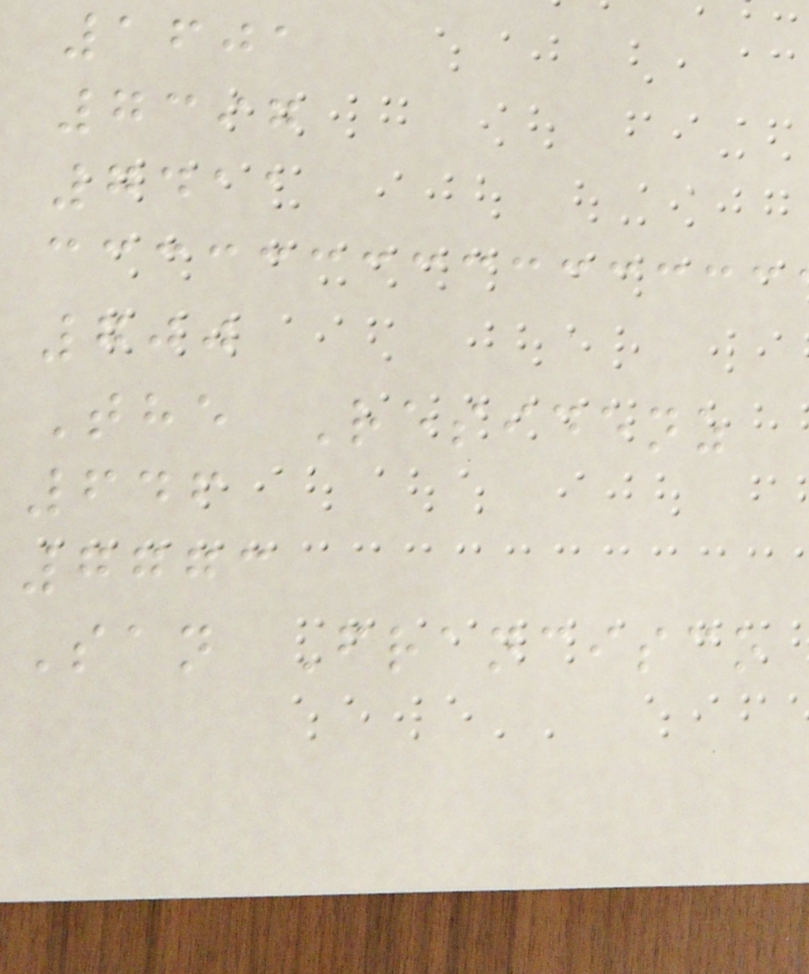1601
7397
7411
700
The Residenz
646
7773
San Francisco
